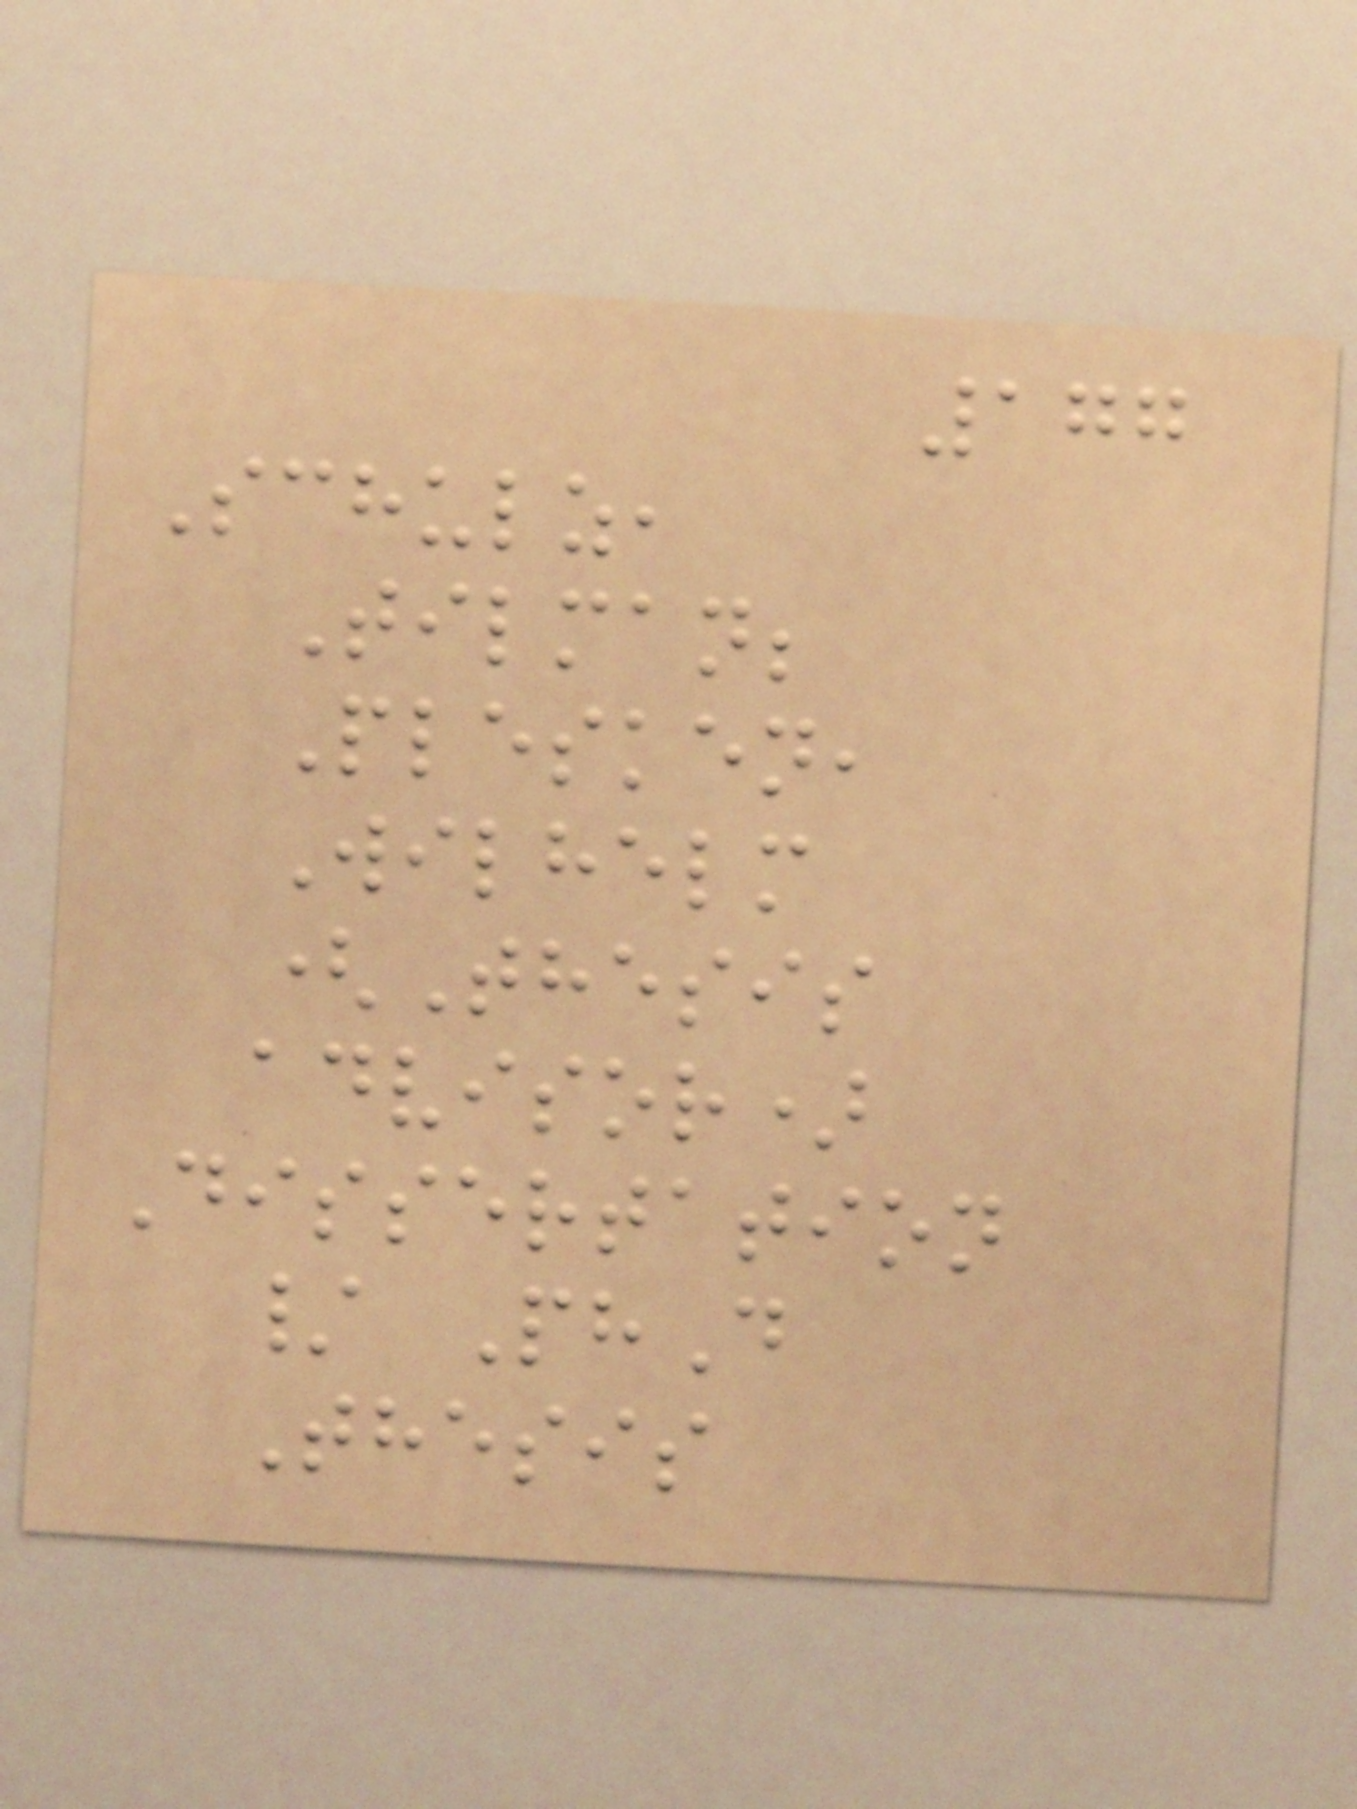177
Schulz,
Tilman;
Plesken,
Wilhelm
(Thesis
advisor)
Dissertation
/ PhD
Thesis
